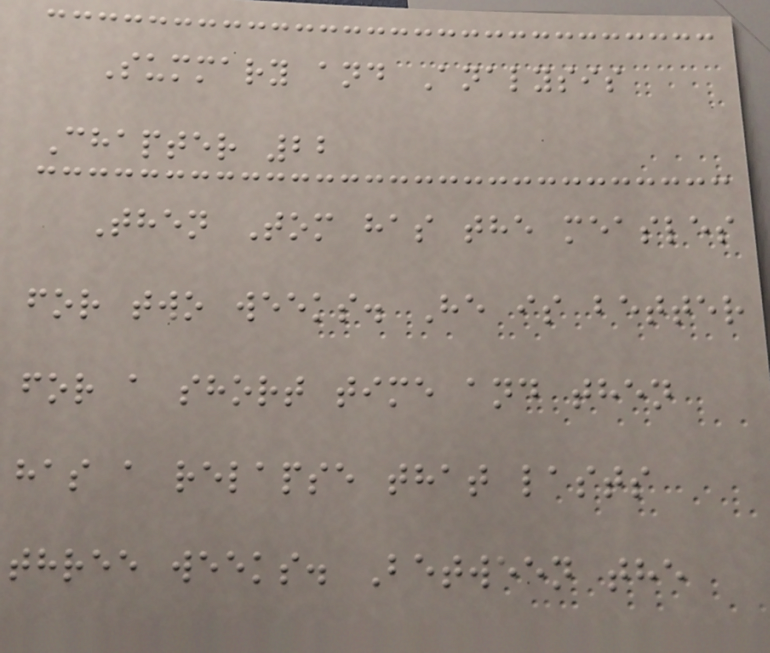Summary and Analysis
Chapter 22
Then Tom has the measles
for two weeks. He is better
for a short time and then
has a relapse that lasts
three weeks. Between the
